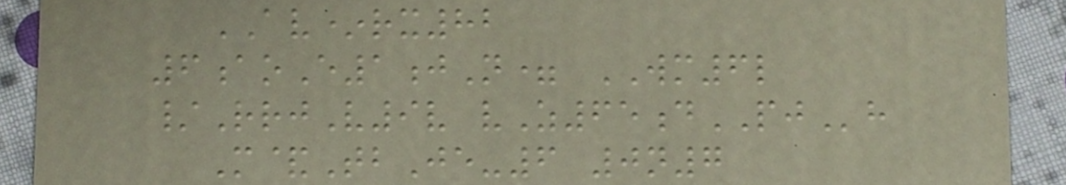AV*rx82
6aoE1jN= WM6l
/RrjV9v vZ65dPJh
M&TbJe-6 0n7
